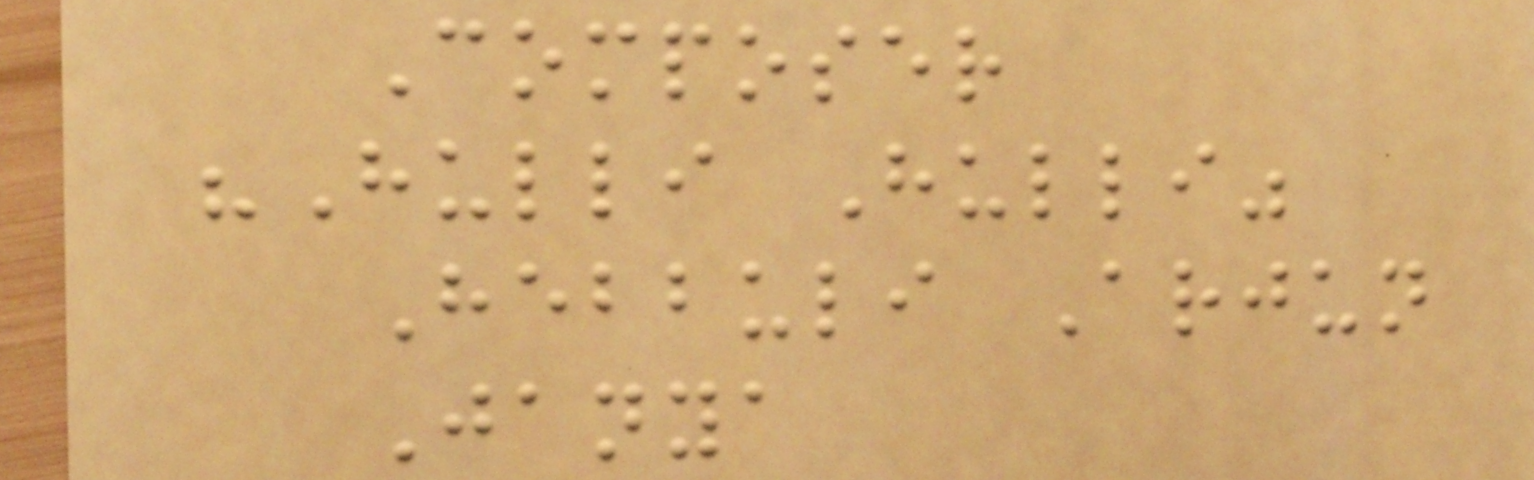Composer
"Hulli Hulli"
Hebbuli Arjun
Janya
